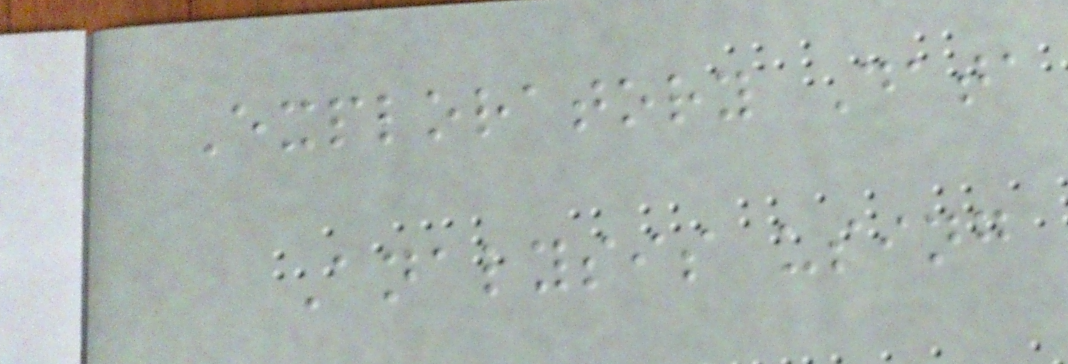Exploratory Data
Analysis using
